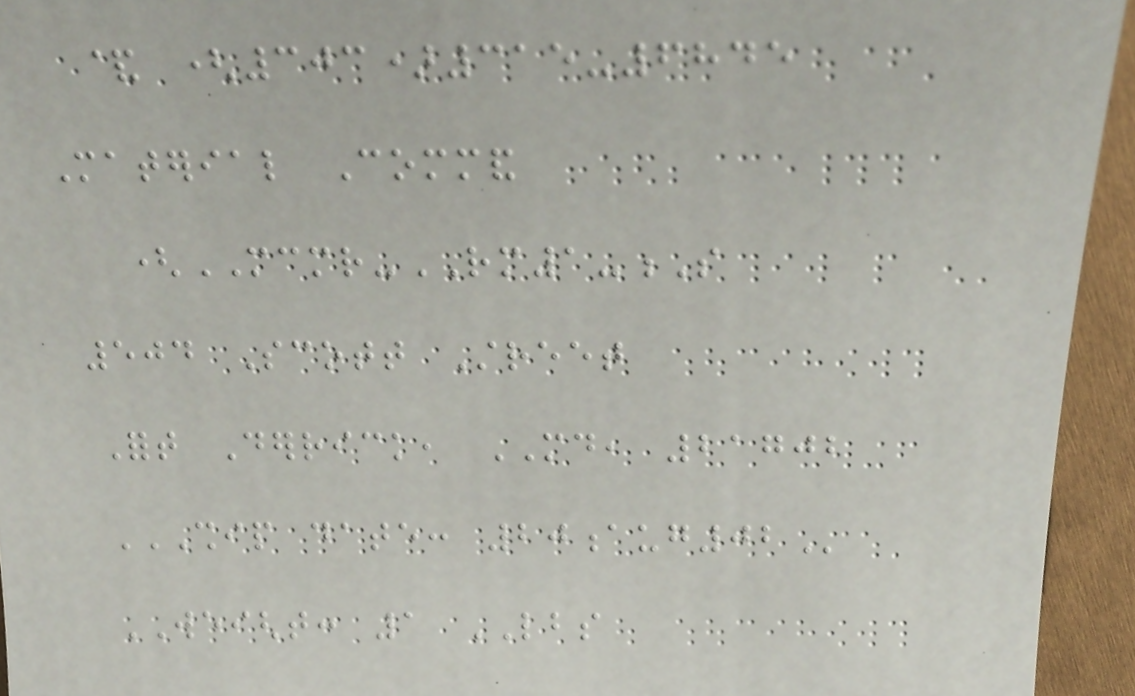& (303)315-6845
Material Command
(MCMR-RM1-S
504 Scott Street
Fort Derrick, MD, 21702
SHIP DATE: 20AUG02
WEIGHT: 1 LBS
